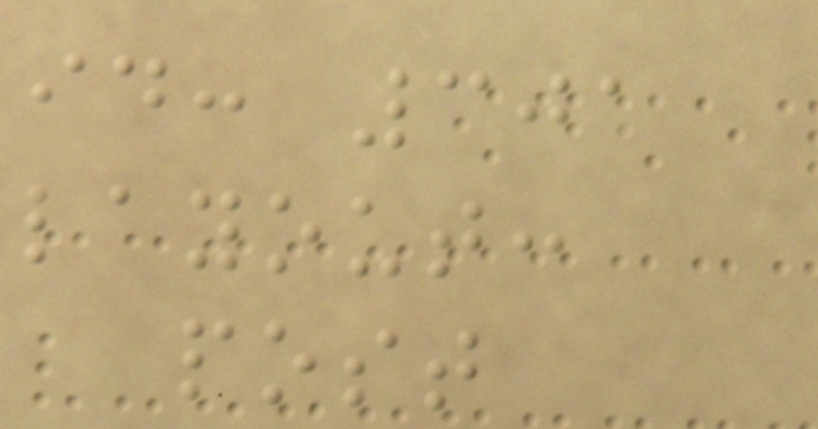id: 301
layout:
post
